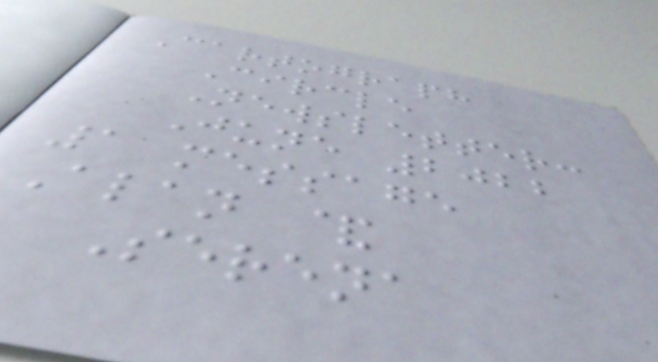Cartograph
Circle
Newsletter:
June 2022
1 message
Alan &
Serena
